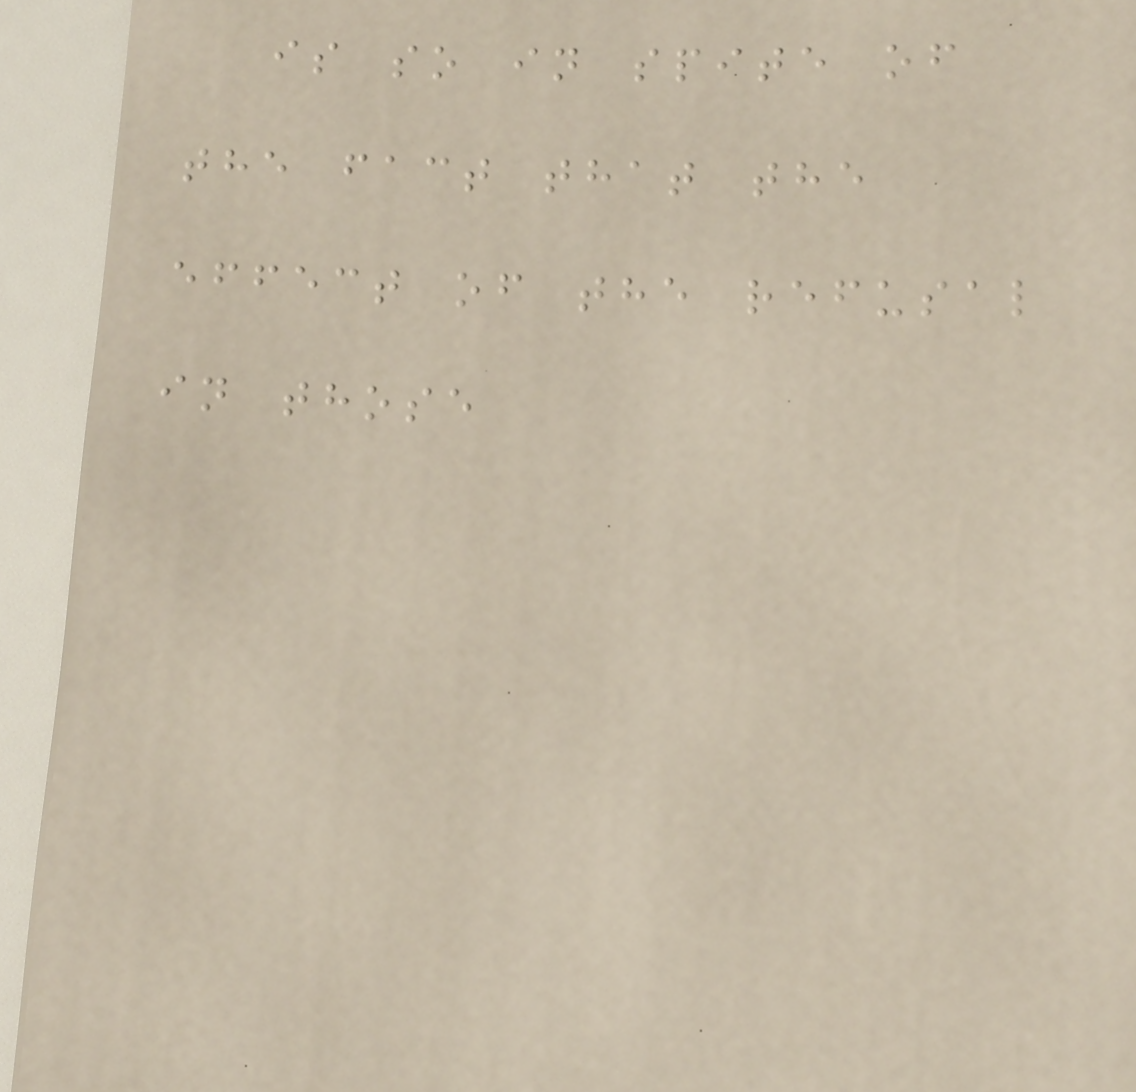is so in spite of
the fact that the
effect of the refusal
in those
